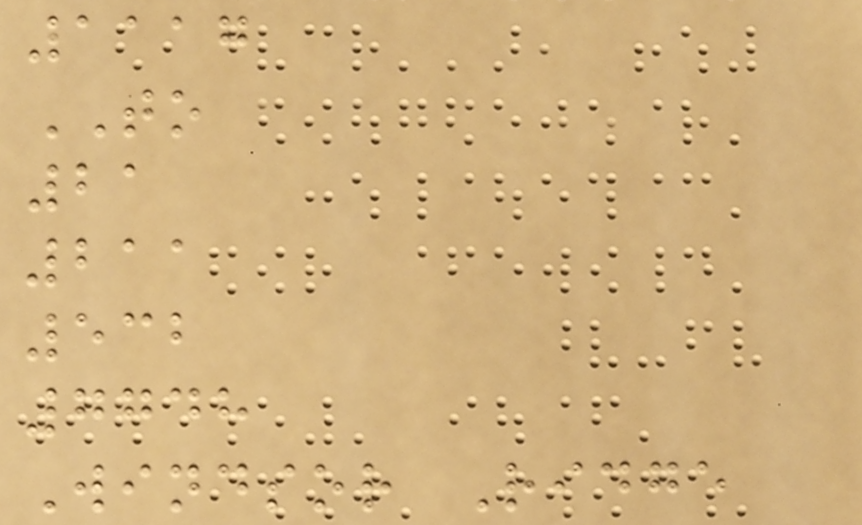1117
TO
21
211
532
7748
Windsor Ridge
